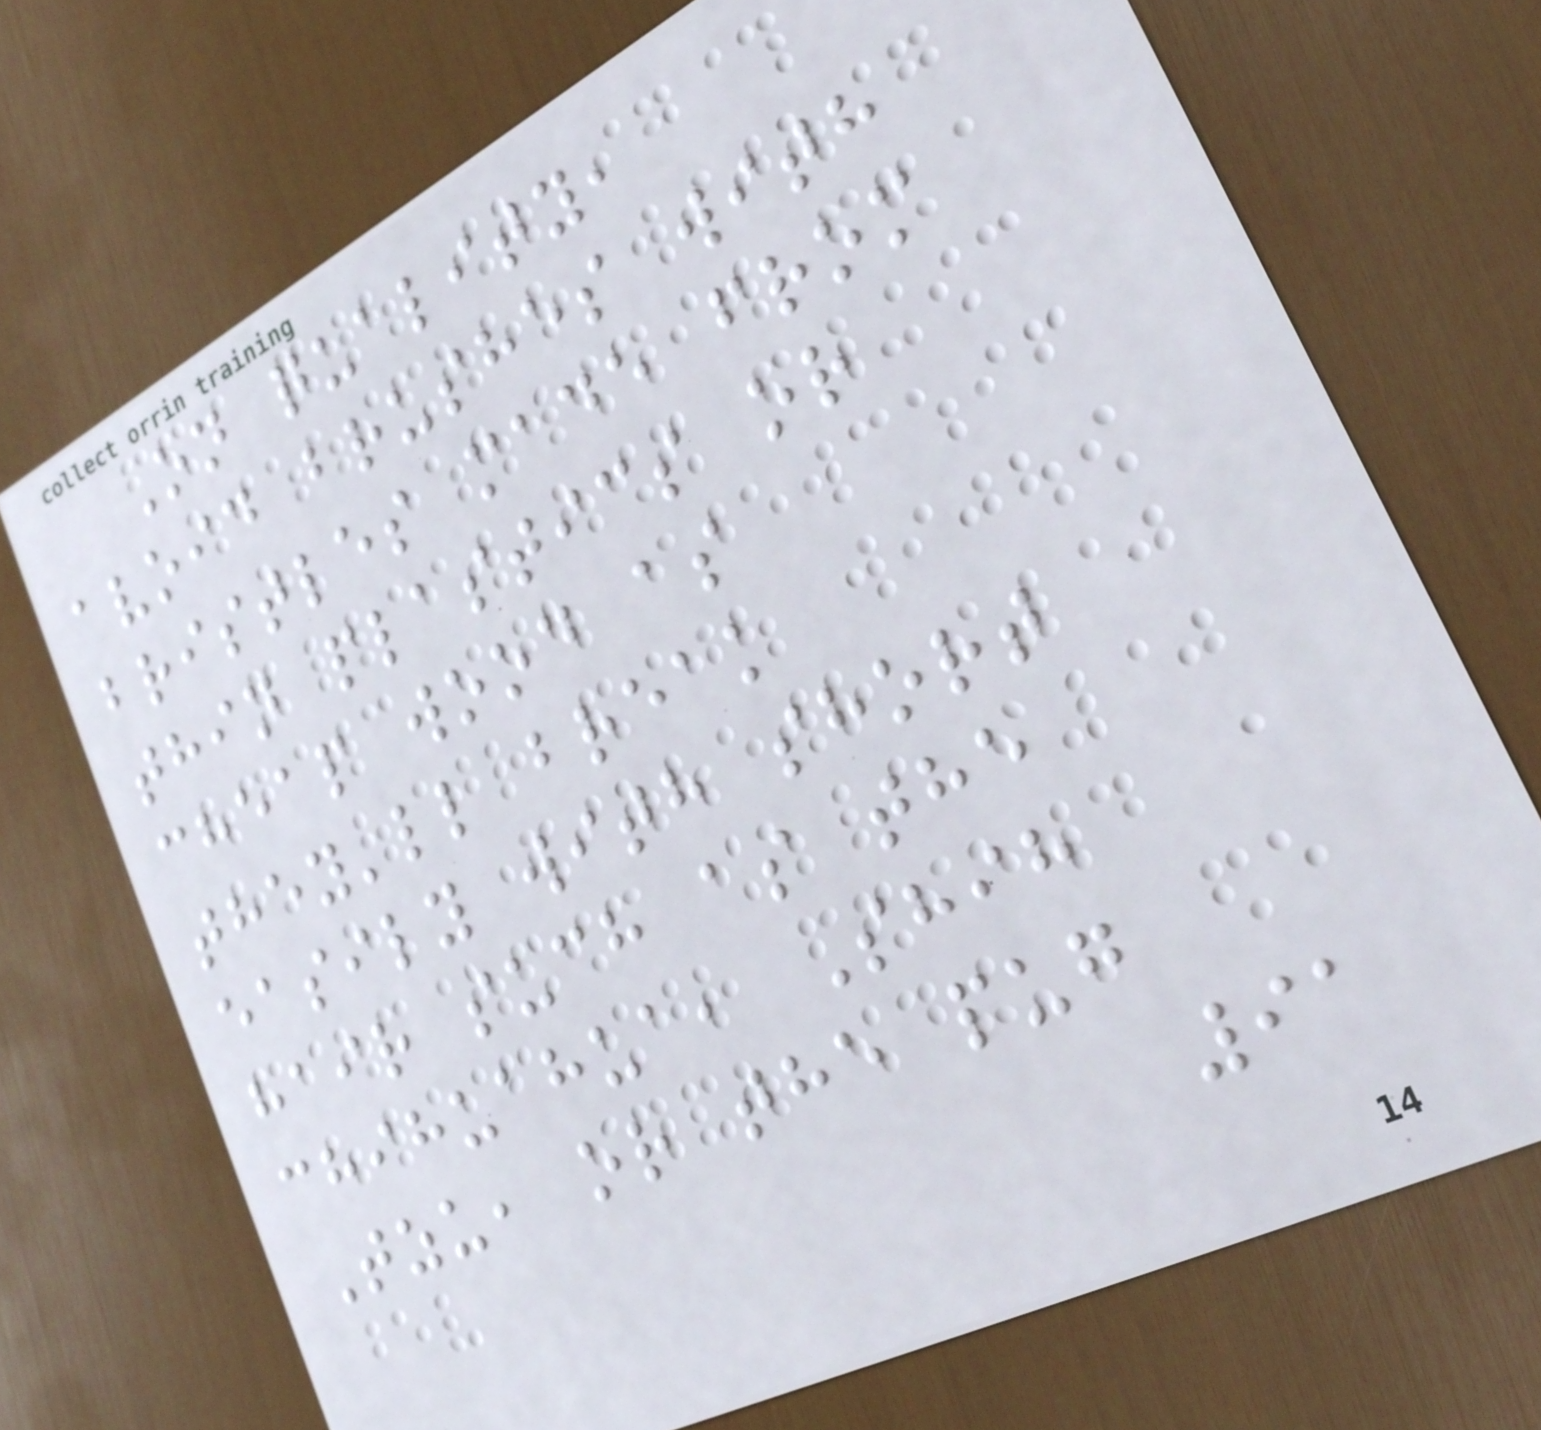On quality,
avoid brushes with
bristles made from
thin plastics or
cheap wood as
they'll break
easily with short
hair such as the
chihuahua, Shih
Tzu, or the pug
91
